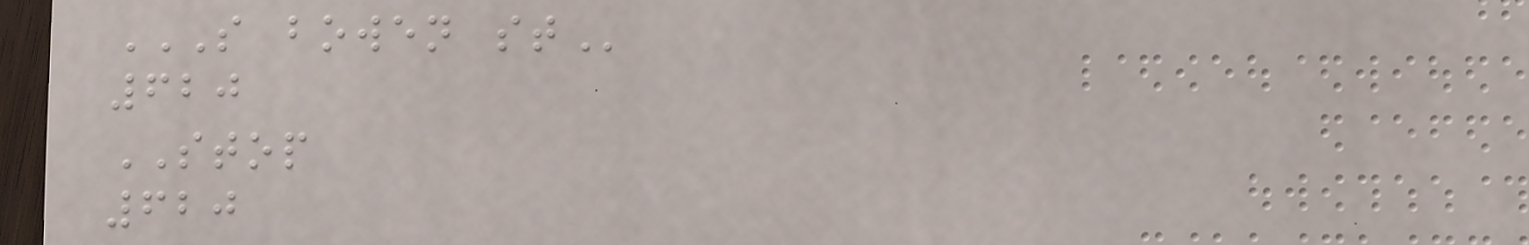S BOWEN ST
620
STOP
620
